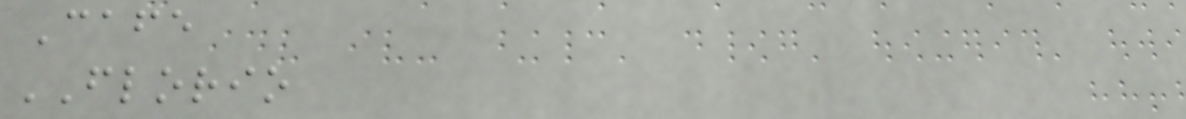Cafe
FLORIO
